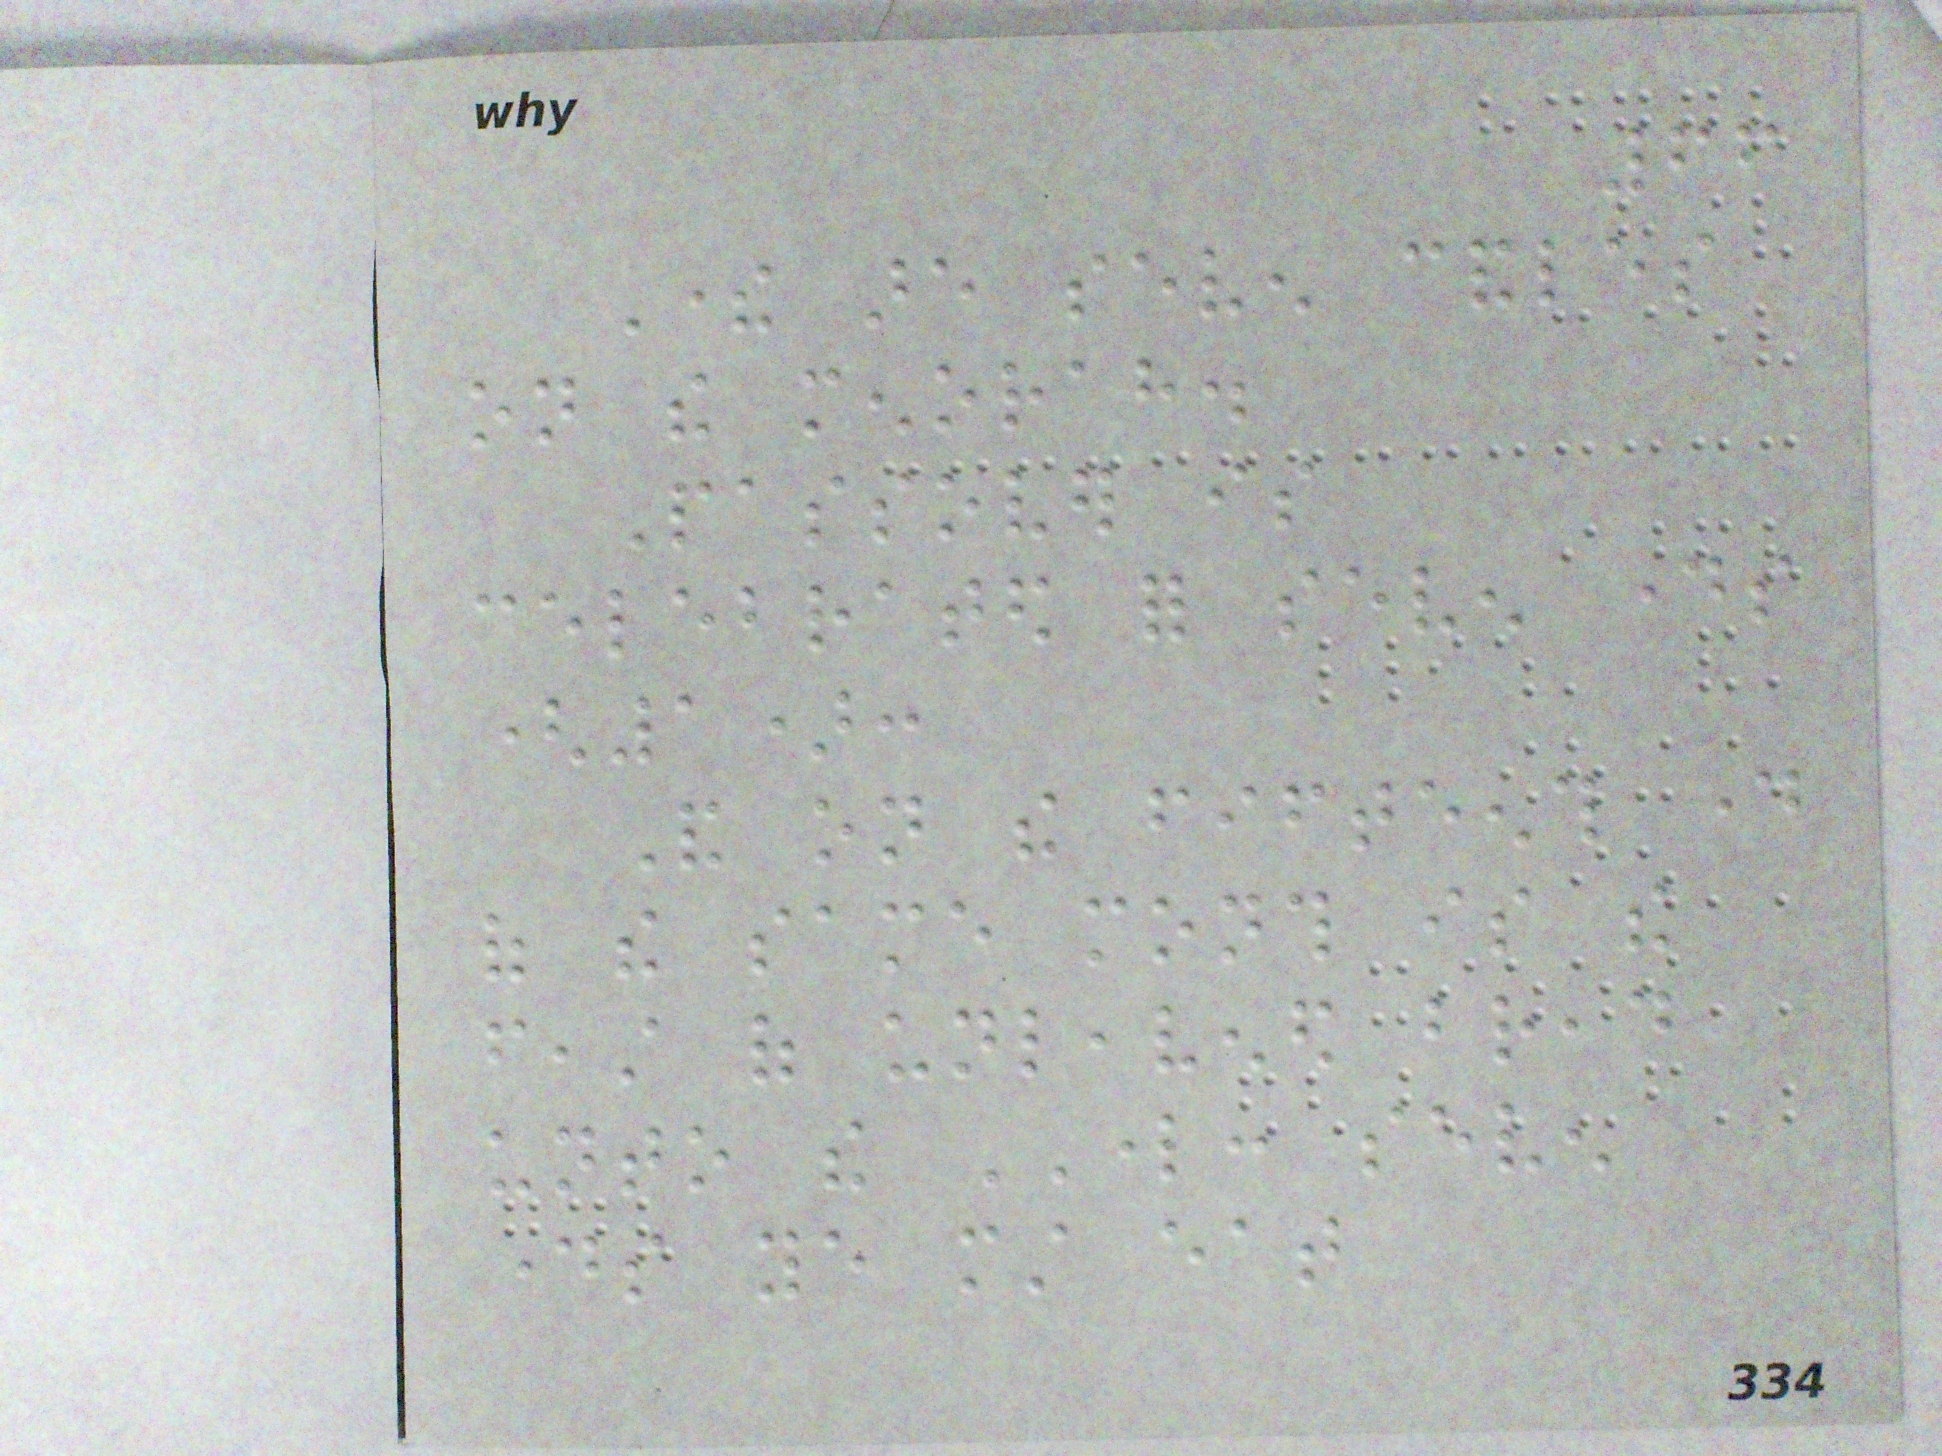66
There are seven candles
on the menorah.
Passover is
celebrated for seven days
(1):
And on the fifteenth day
of the same month is the
feast of unleavened bread
unto the LORD: seven
days ye must eat
